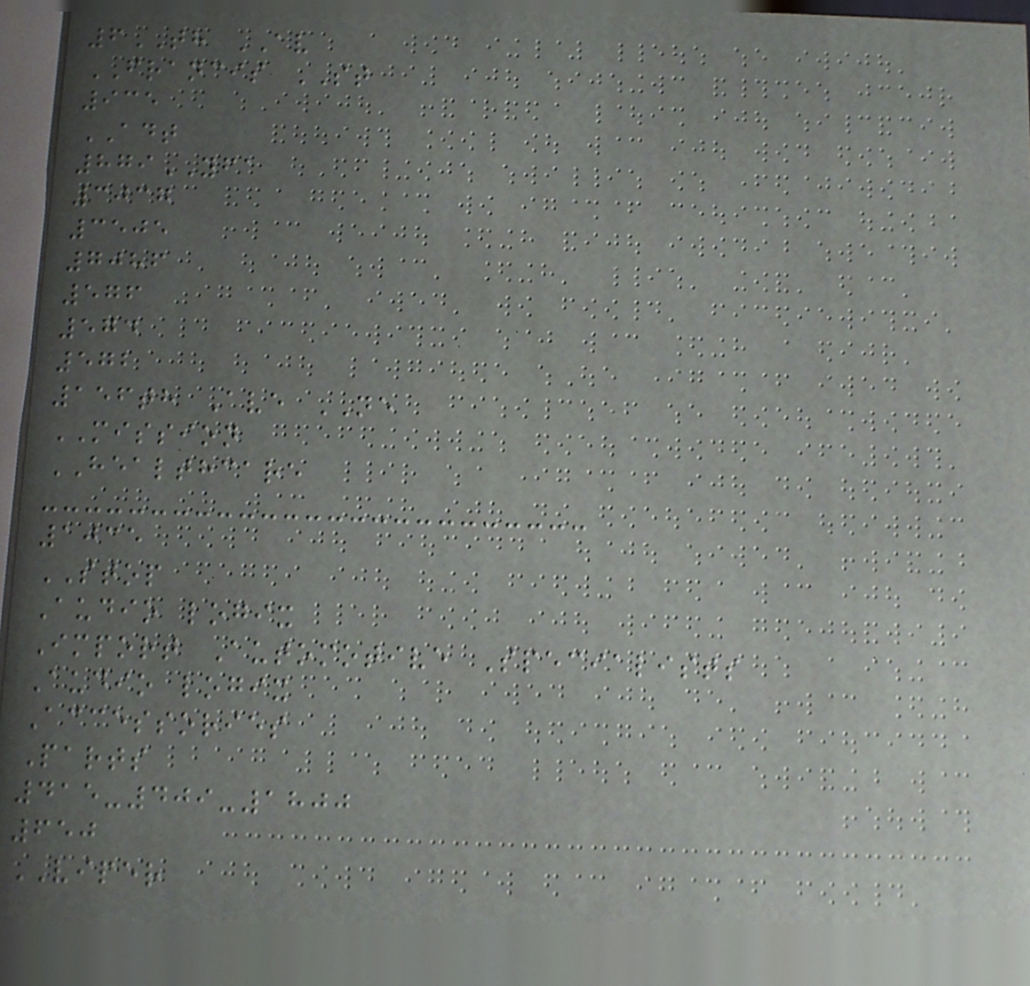6TH AV
FRANCIS ST
935
ADT
879YFA
3037
3505
7086
576
574
572
156th Ave NE
MISSION
HEALTHCARE
1035
STOP
Audio logix
Import Automotive Specialists
Audio logix
Accessories
Parts
415-409-1800
650
VIPER
